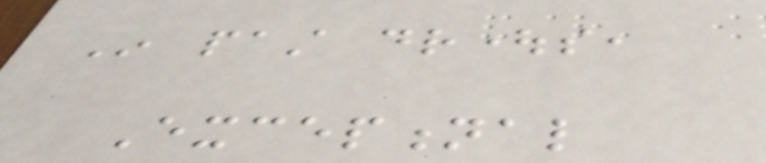In past droughts,
Exceptional
